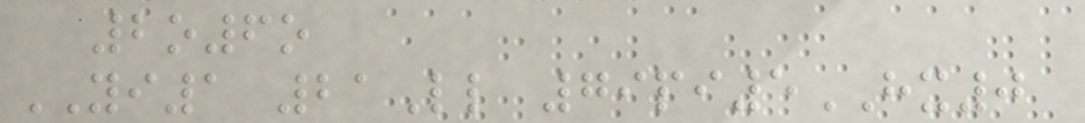2o6o
YI1 21Ll 79pi5HX0
